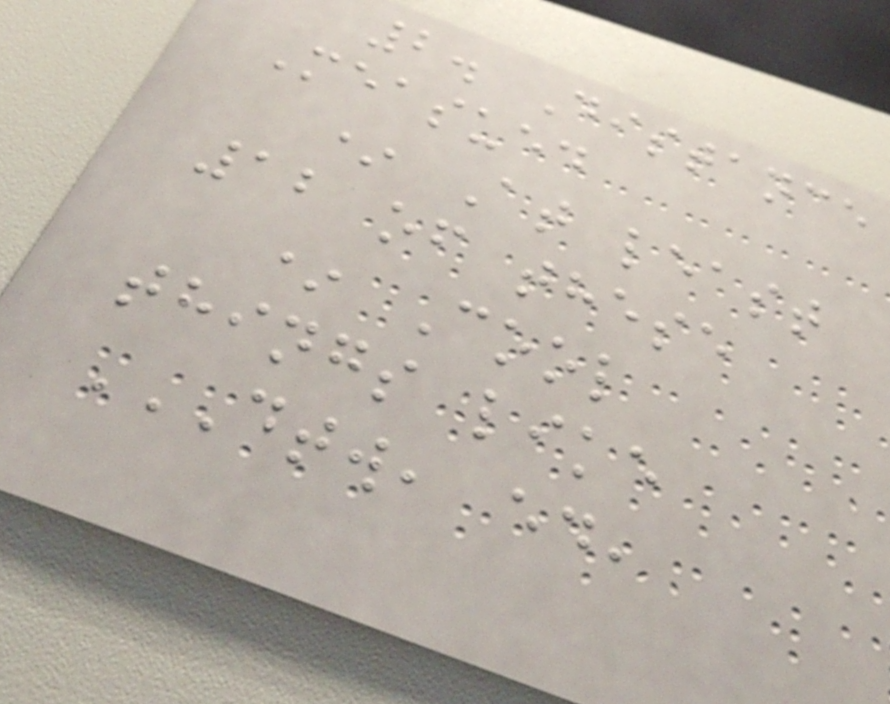2. Distance
Measued
* At least
12 of these
* Cool
things like
DTW, ED,
